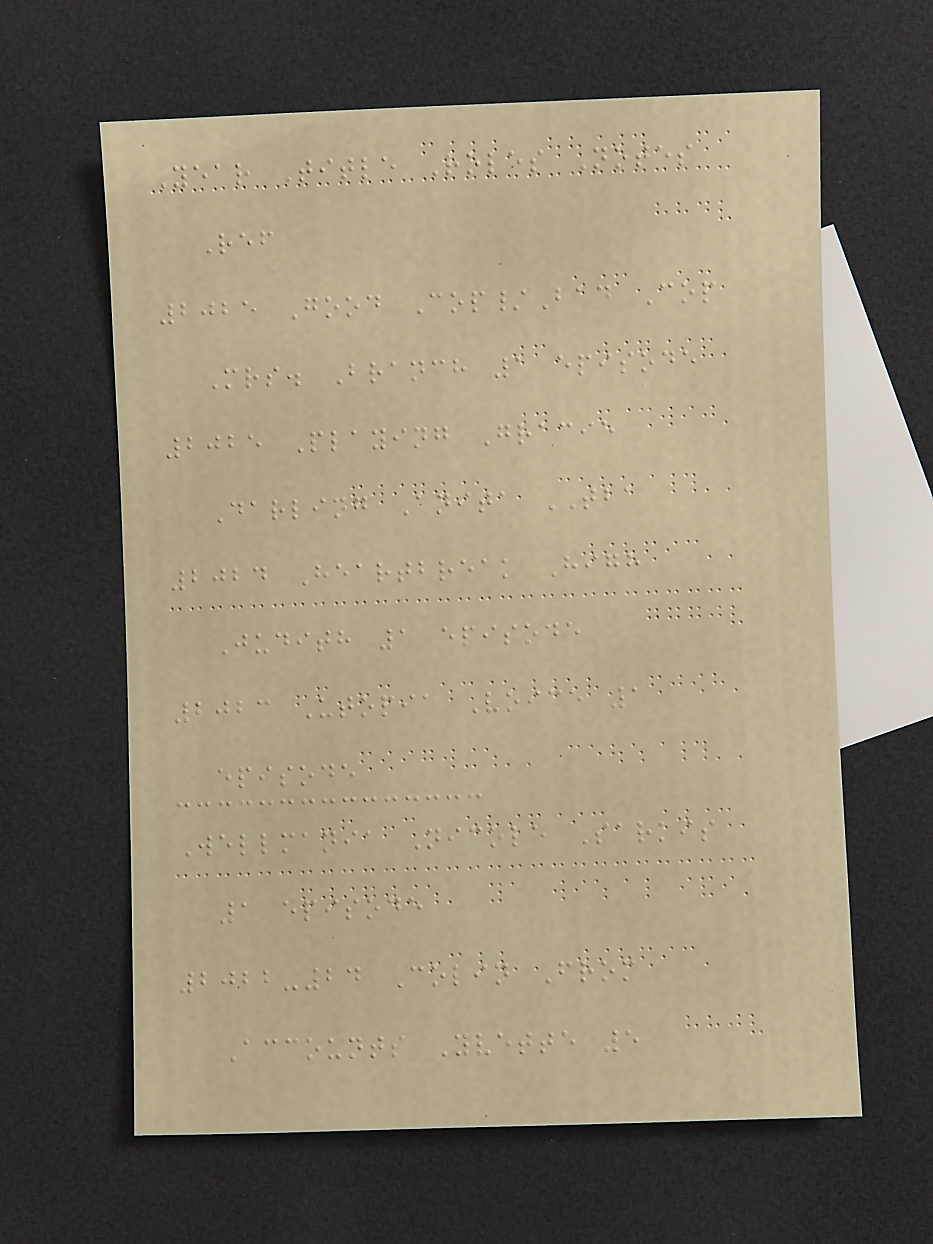Year Title Roles Notes
Ref
2025 Good Cop/Bad Cop
Mrs. Branch 1 episode
2025 Playing Gracie
Darling Anita TBA
2024 Heartbreak High
Judith 1 episode
2023 Utopia Voice 1
episode
Wellmania Nicole Sarkis
1 episode
2022-24 Colin From
Accounts Yvette 5
